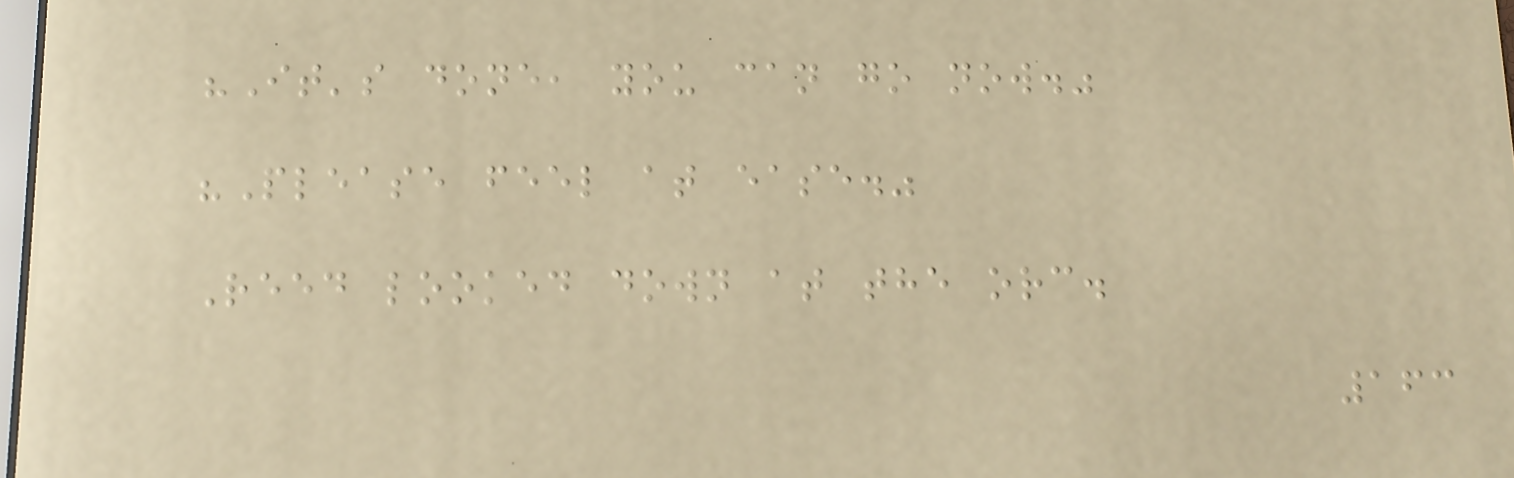"It's done, you can go now."
"Please feel at ease."
Reed looked down at the orc.
163
